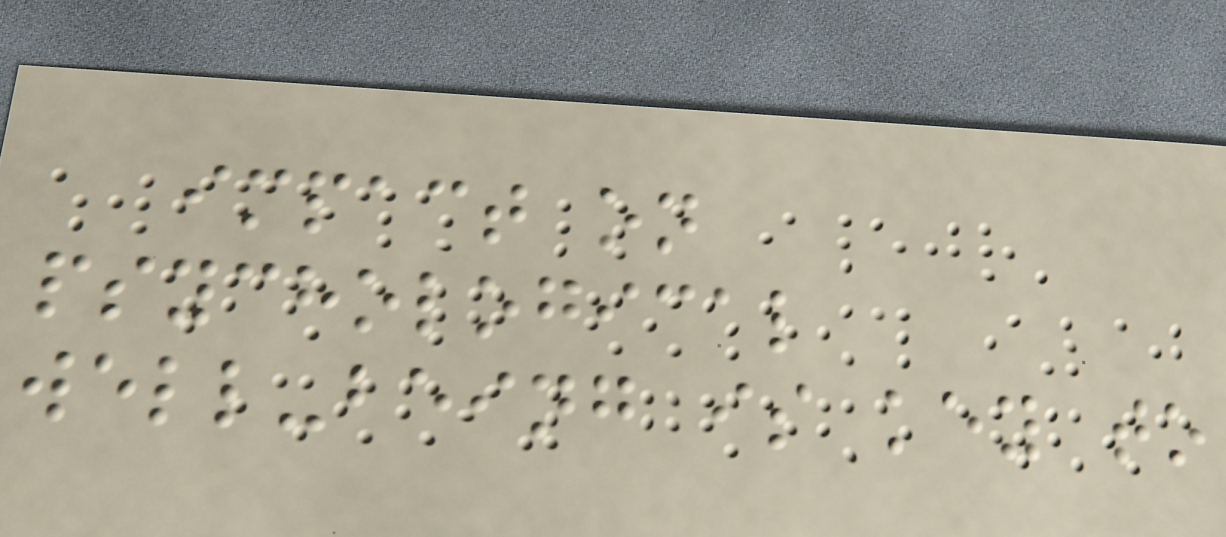impact on
psychological
well-being is key to
